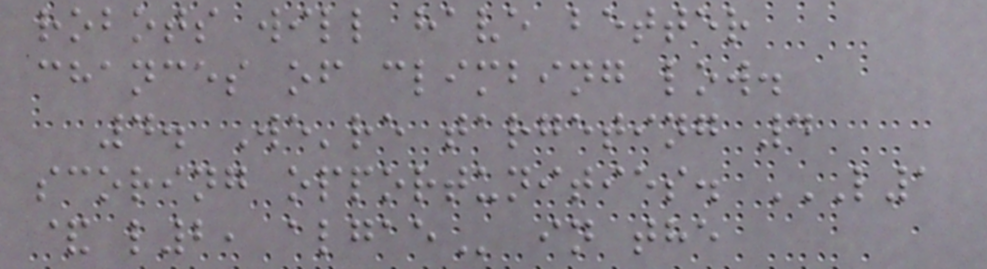robots will have better
chances of climbing low.
4. We're targeting 4
scoring opportunities. L1
& L2, ALGAE in the
